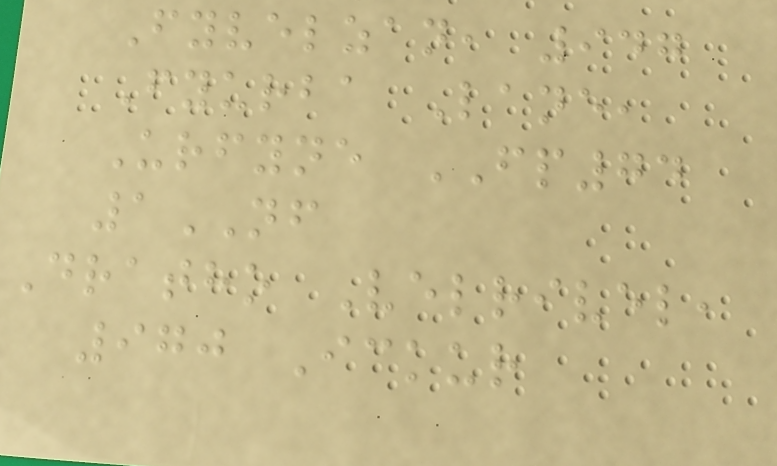Fyvelzan, 947
Fyurba Lane,
Urfyne FP74
1NF
Dratho Velrivel,
970 Ickur
